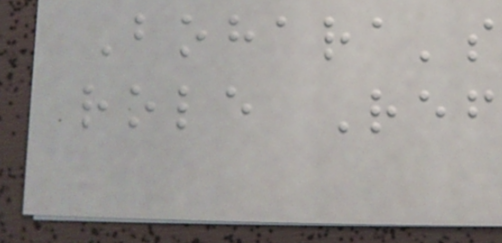Bohara's
role Ref
